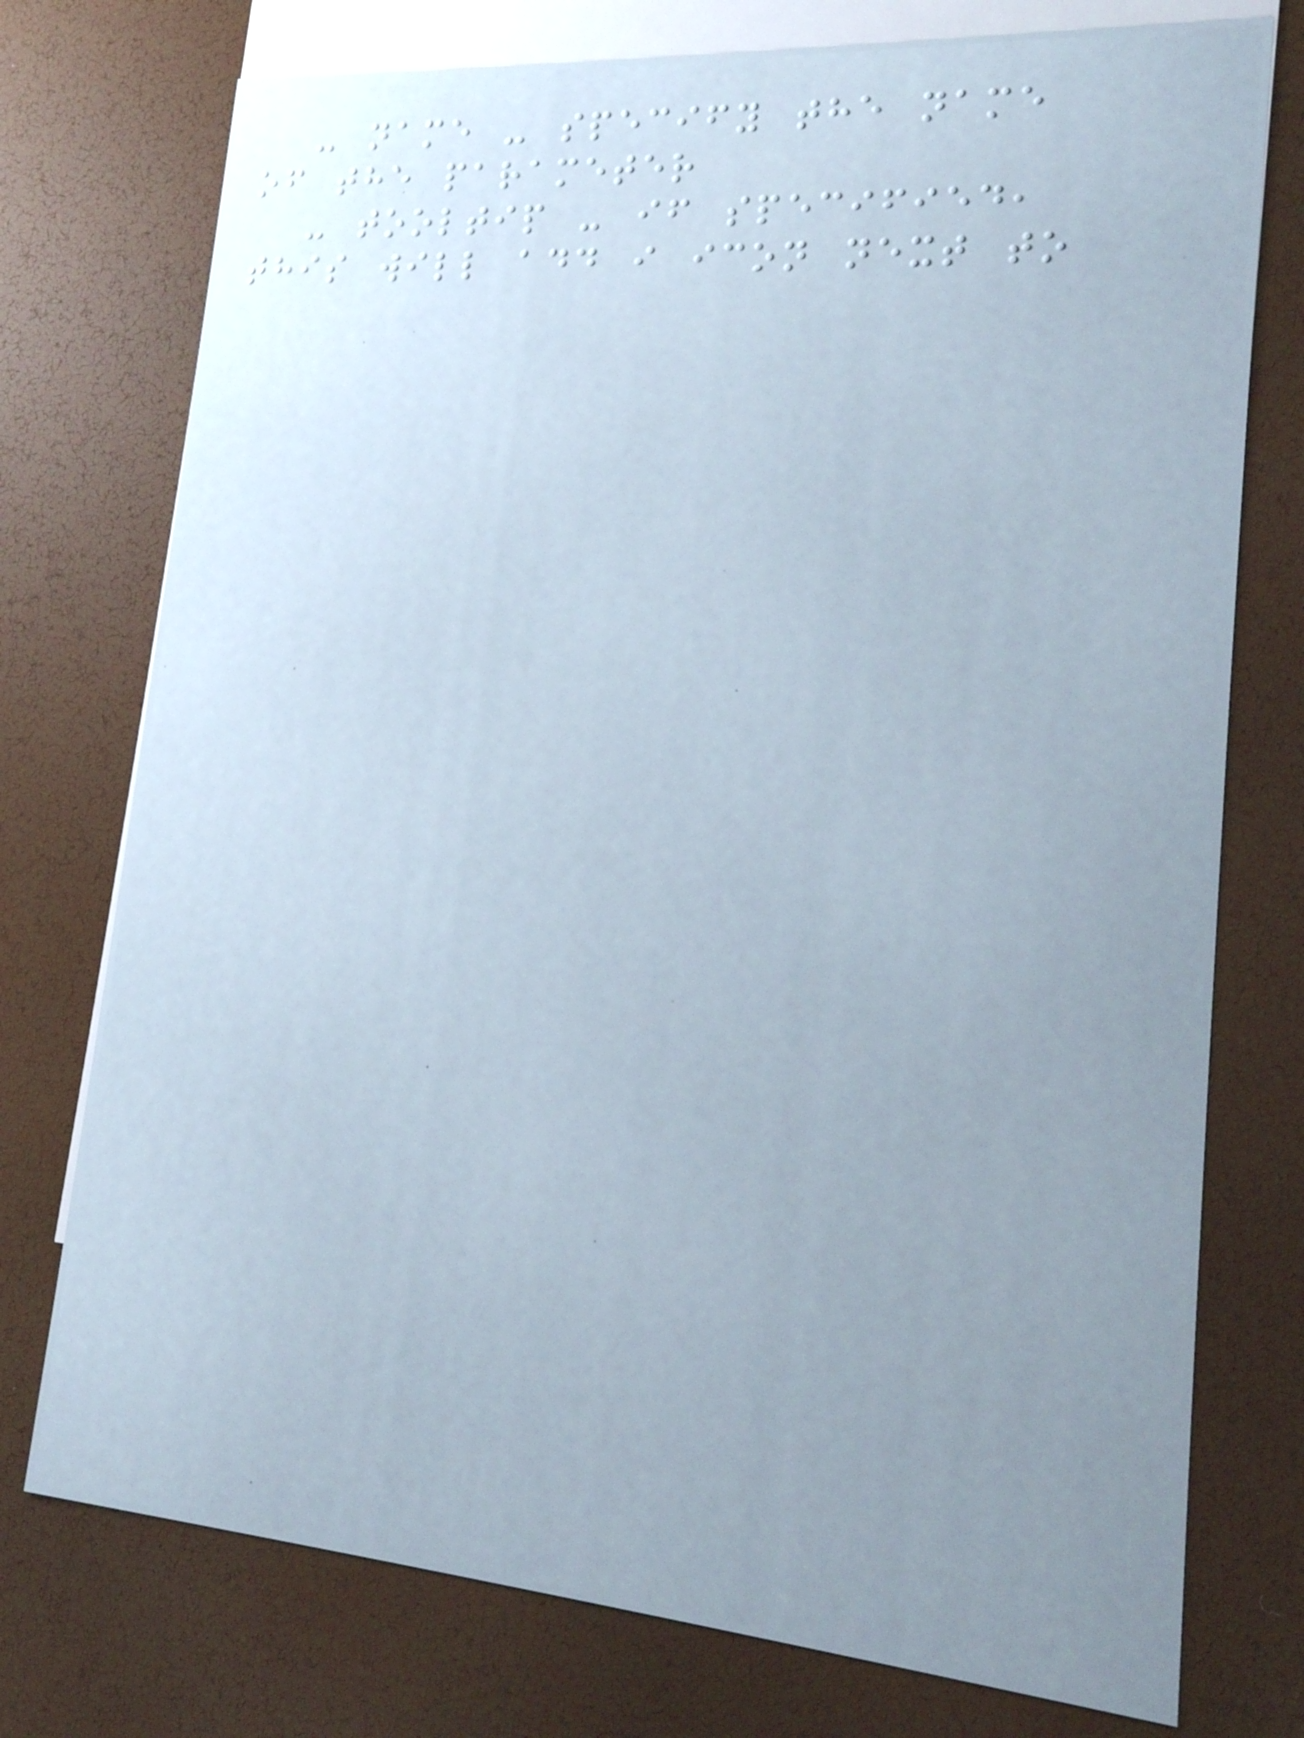- name - specify the name
of the parameter
- tooltip - if specified,
this will add i icon next to
